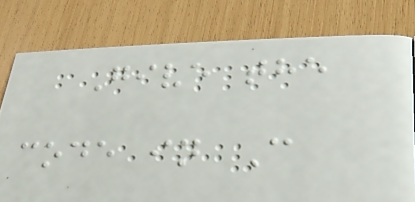Give the
code in C
